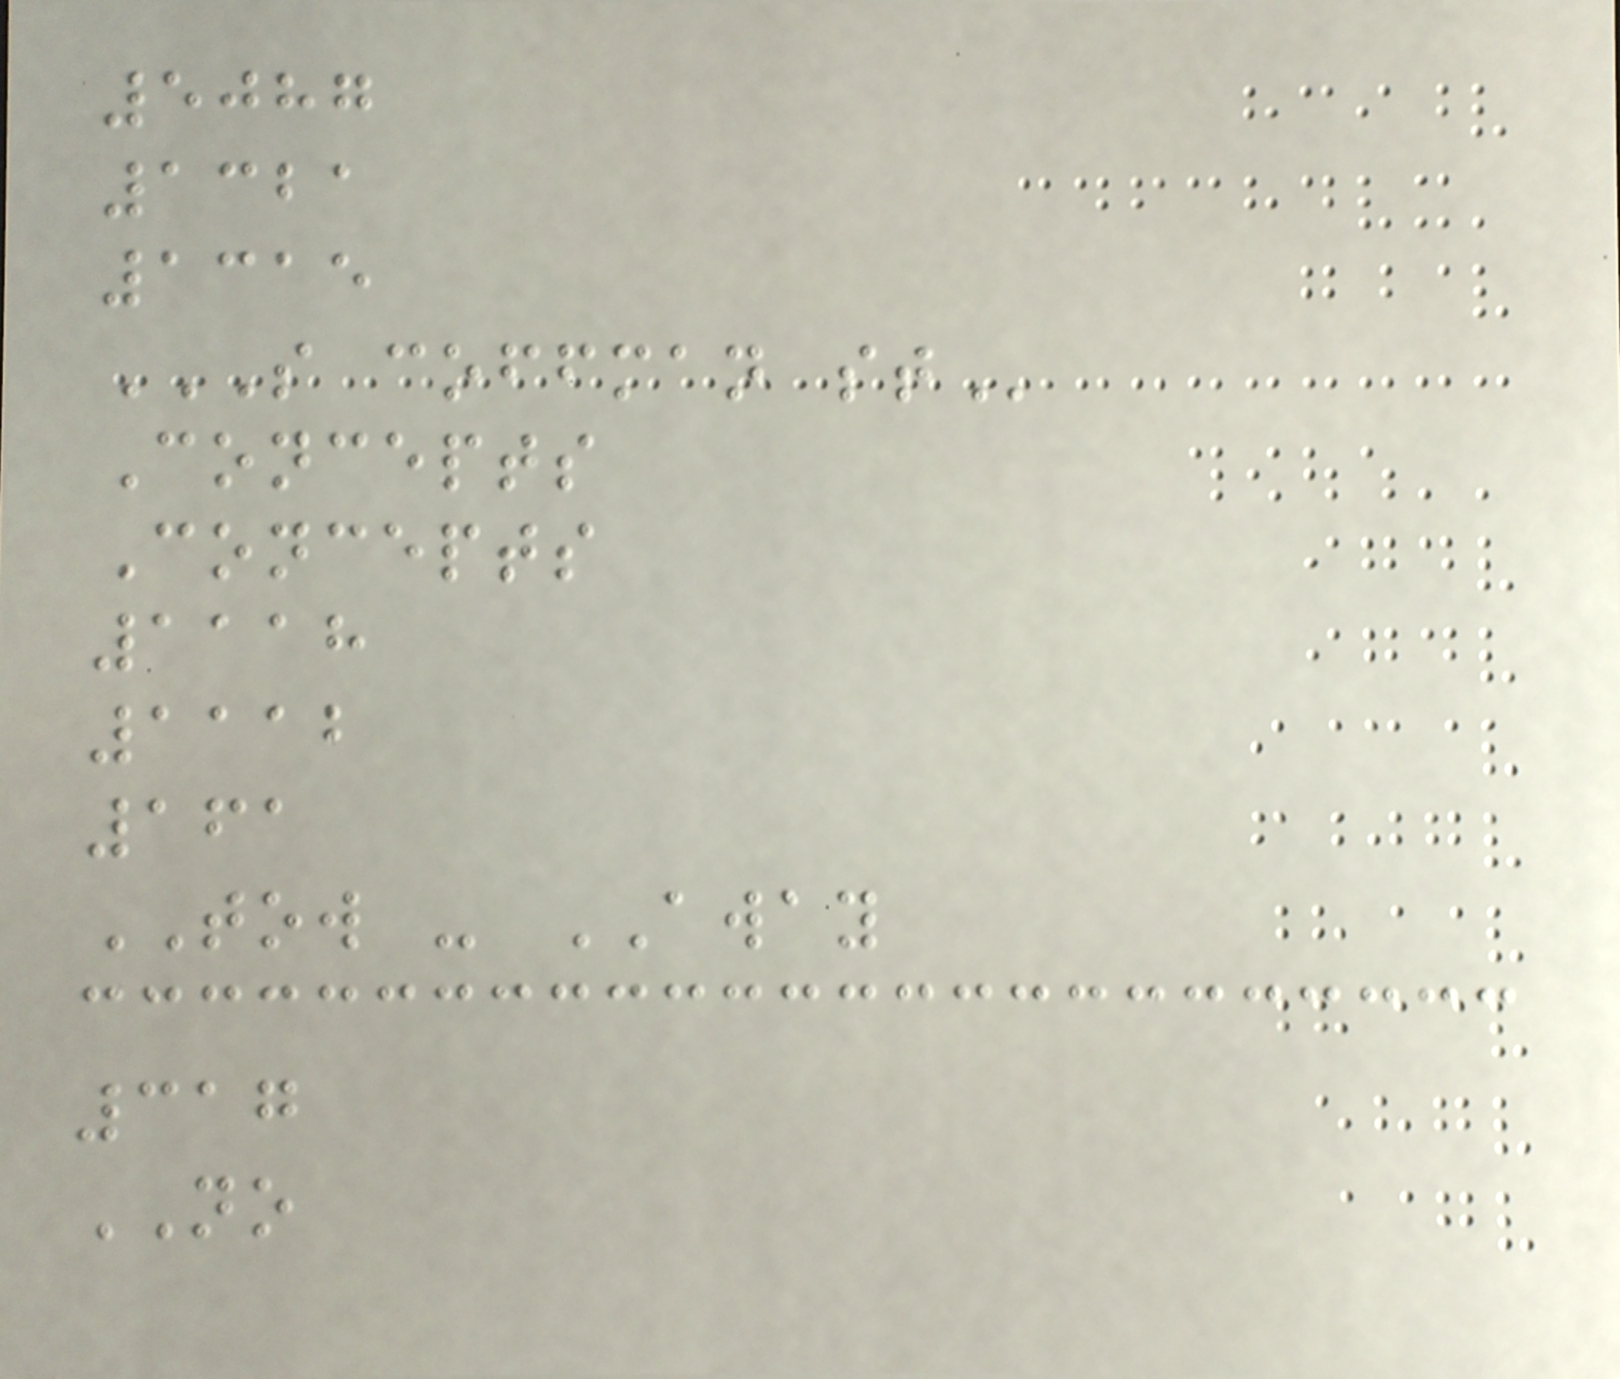5087
1321
1315
S COFFMAN ST
Concepts
Concepts
1118
1112
161
TOW - AWAY
317
NO
